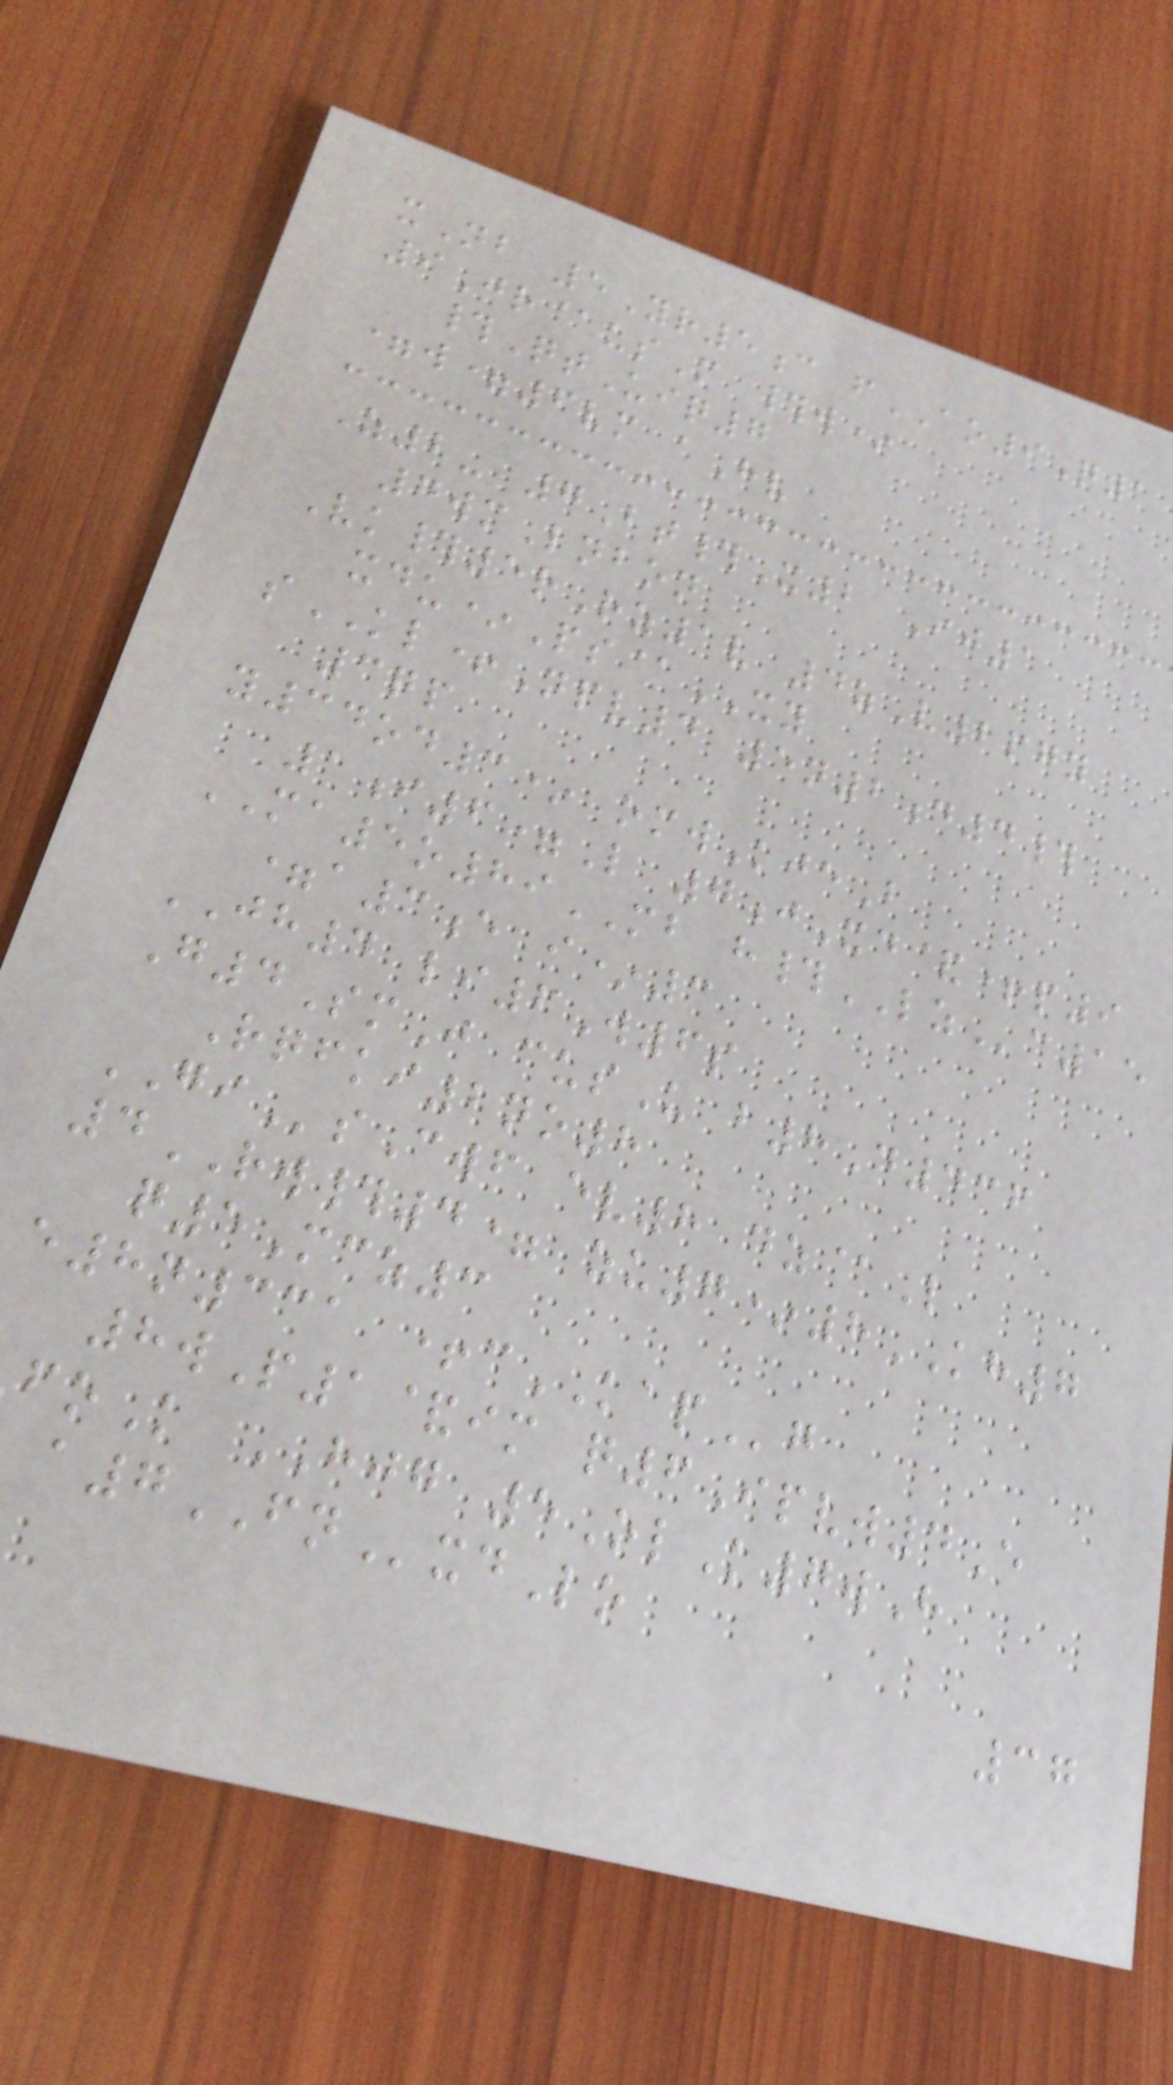xNb 5Yr5c fAO9Q1
9Jr@usM #w*
#QtUiq7
=w=6vm aHv
Z2- 7Bt#X2 Ij1
7wmLnbon
Vk#5rRz1v 4zV2pgy
xdu*Ps@XY
sKL+Npv4 5n2d4#
3qp
y34od3* omwKjeB
1i6=L 7jXd&+p9
MA5o89MB h#LZc15
=a3e i*3
JH4 li6W6s
G4SmJ cusU b8D436
Rqfki2no8
GIsCwf ev8 dz@L
4RW#4= zu7*8KH7
q5Mcz3
e8n331 +cKAPg
8wP1&im q6Ipvw4E
oK HJG 5OlK7wH
a7FNxdLo
37
